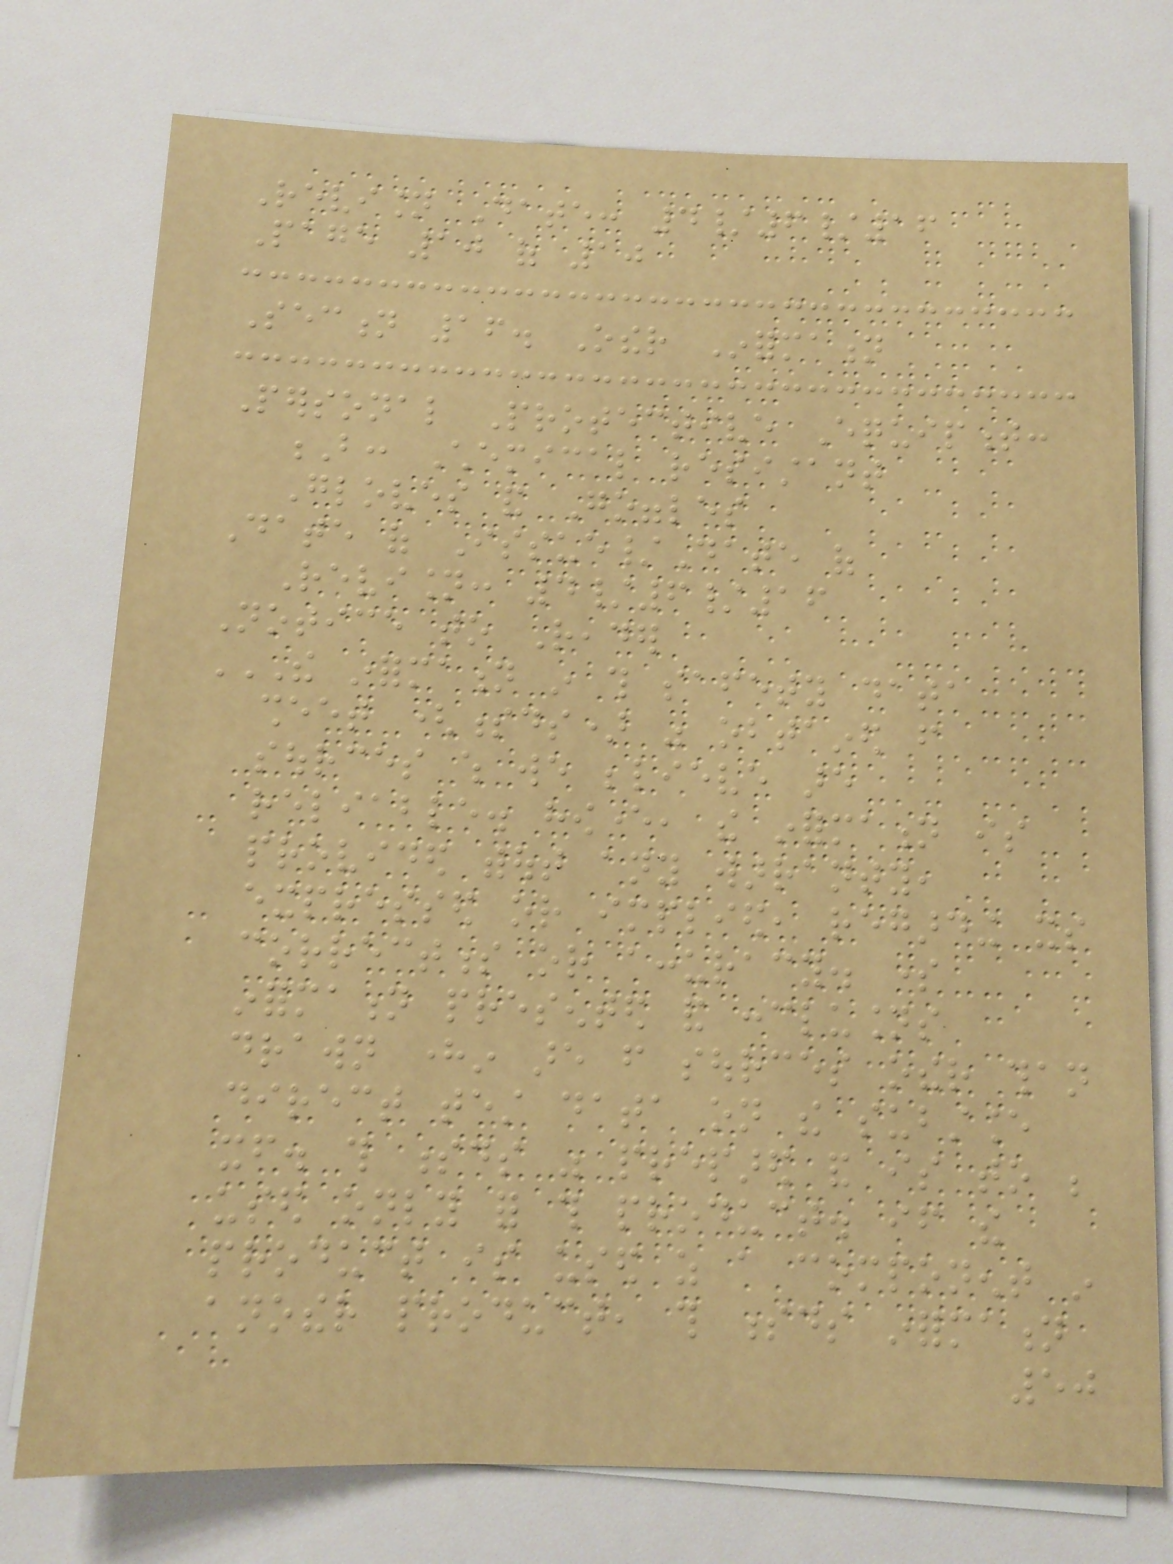Revision Date: 4/6/16
Page 10 of 10
Section 16. Other Information
Personal Protective Equipment:
B: Chemical resistant
Gloves and Goggles
Date of Issue/Date of
Revision: 4/6/16
Notice to Reader
THE INFORMATION IN THIS SAFETY DATA
SHEET (SDS) WAS OBTAINED FROM
SOURCES WHICH WE BELIEVE ARE
RELIABLE. HOWEVER, THE INFORMATION IS
PROVIDED WITHOUT ANY WARRANTY,
EXPRESSED OR IMPLIED, REGARDING ITS
CORRECTNESS OR ACCURACY. SOME
INFORMATION PRESENTED AND CONCLUSIONS
DRAWN HEREIN ARE FROM SOURCES OTHER THAN
DIRECT TEST DATA ON THE SUBSTANCE
ITSELF. THIS SDS WAS PREPARED AND IS TO BE
USED ONLY FOR THIS PRODUCT. IF THE
PRODUCT IS USED AS A COMPONENT IN
ANOTHER PRODUCT, THIS SDS INFORMATION
50
